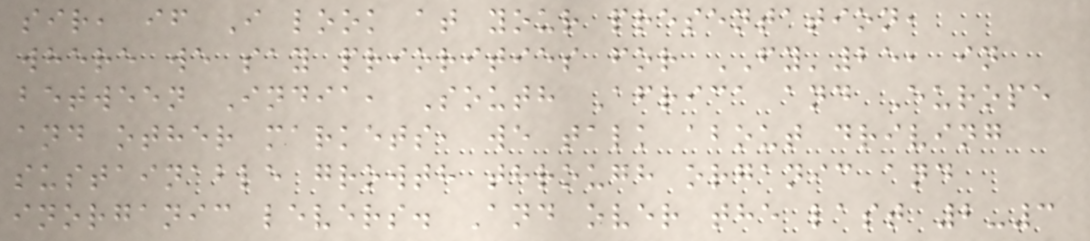sir, if I look at your presentation,
where we say priorities for FY'25, in
between India, South Africa and Europe
and other markets, we talk about driving
sustainable growth through organic and
inorganic levers. And over the last 2-3
